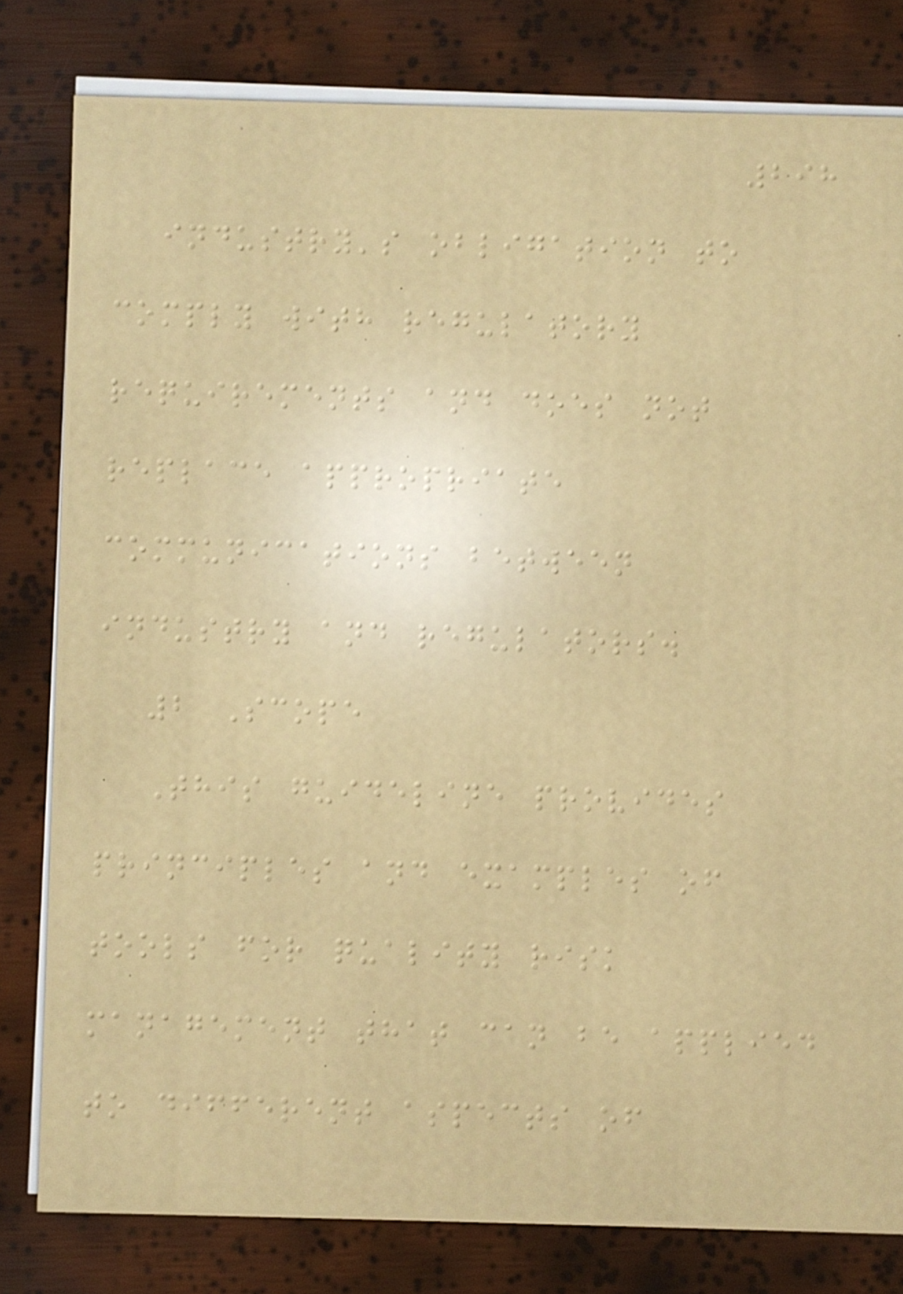298
industry's obligation to
comply with regulatory
requirements and does not
replace appropriate
communications between
industry and regulators.
2 Scope
This guideline provides
principles and examples of
tools for quality risk
management that can be applied
to different aspects of
